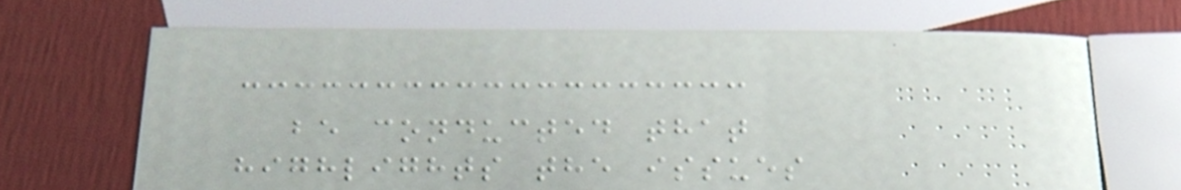be conducted that
highlights the issues
